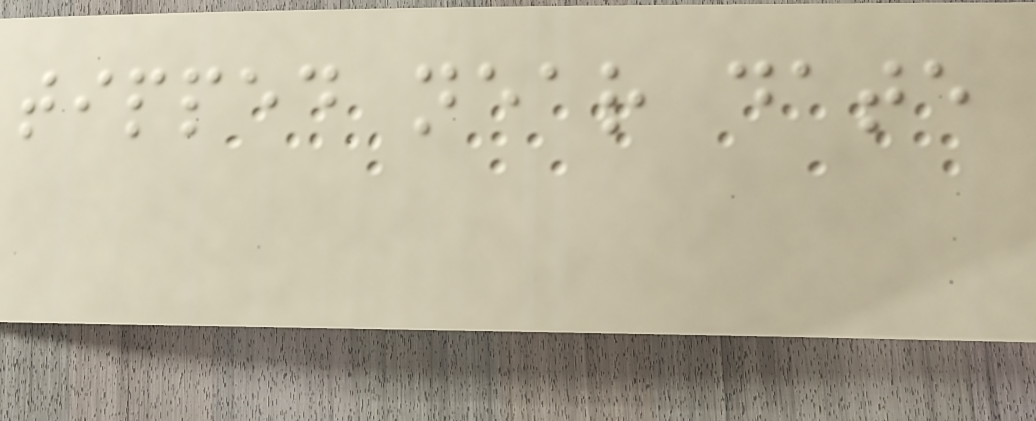tipped near date
